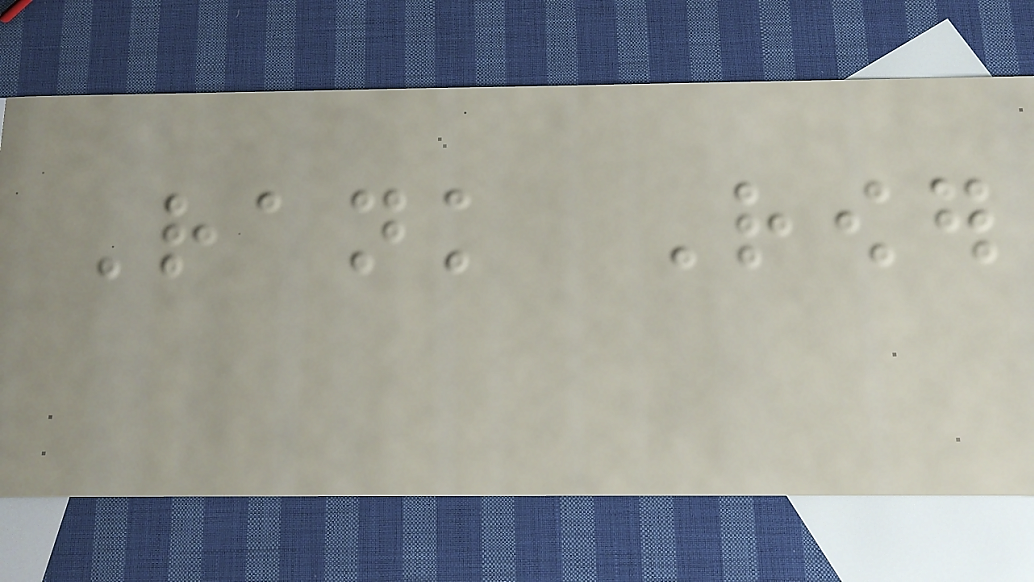Rank Rower
